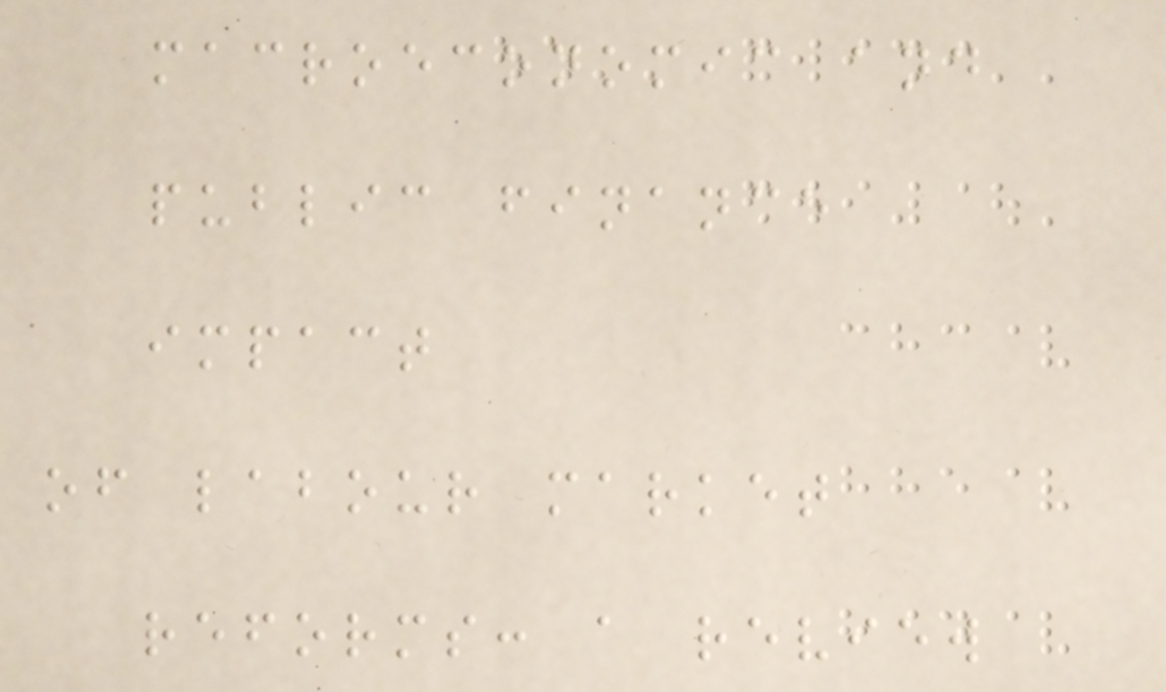macroeconomic and
public finance
impact
of labour market
reforms: a review
